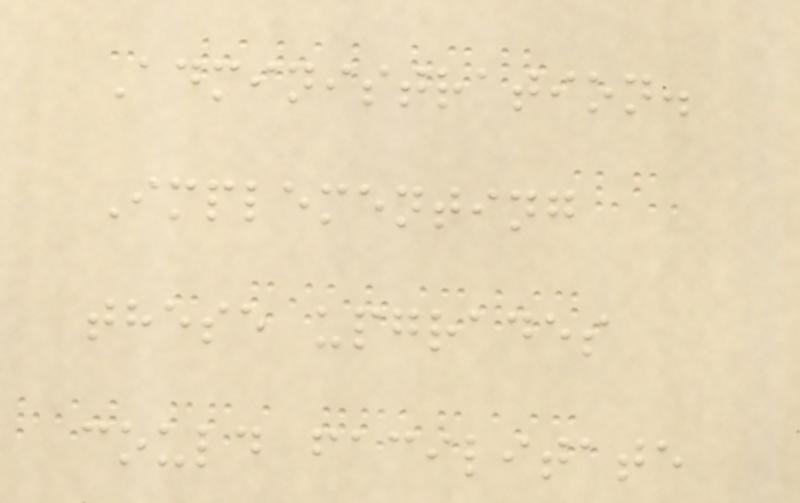Administration.
Implementing
these upgrades
could facilitate
